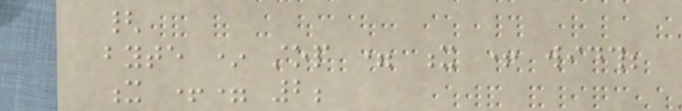{
byte * stop = x + width;
x += 2;
